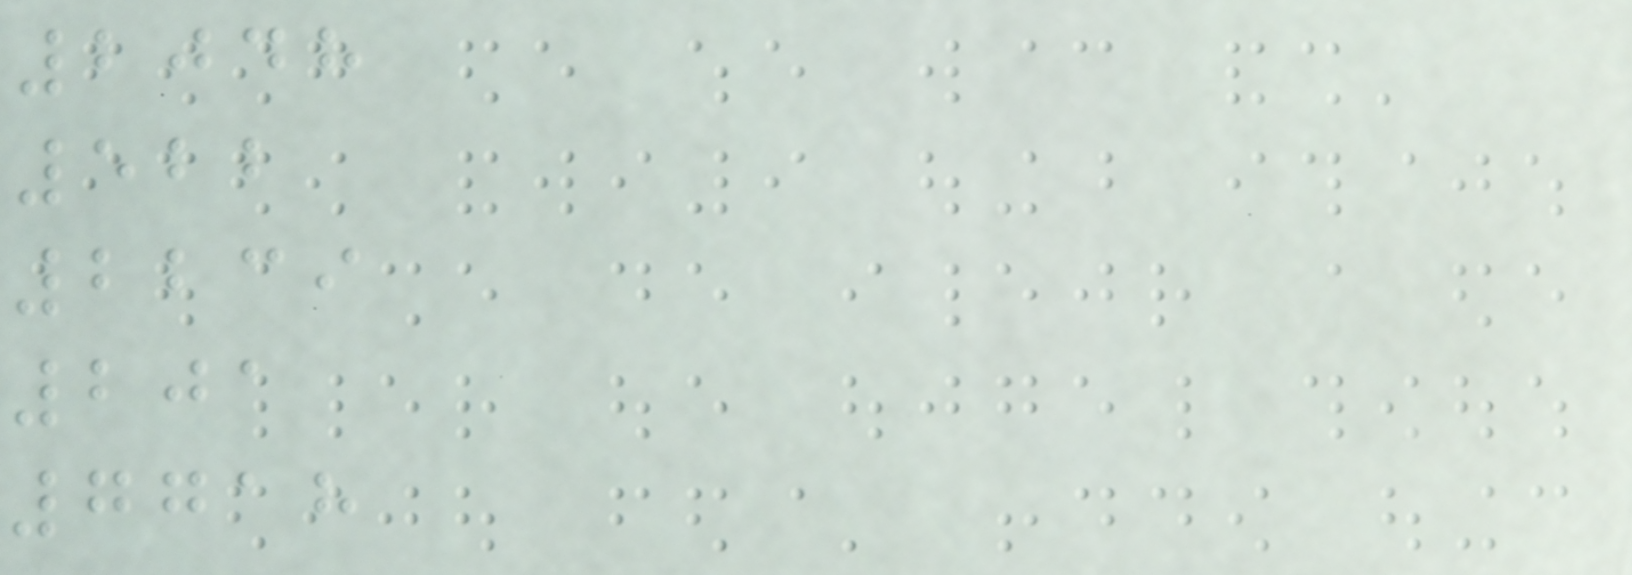2048
522
2239
201
7718
